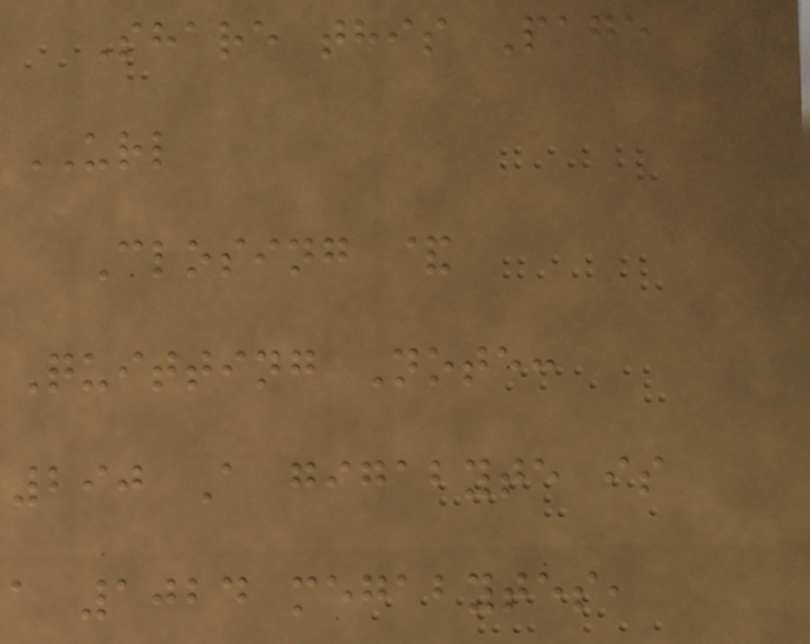Share this Page
URL
Closing &
Quitting Note:
290 A gigabyte is
a 1024 megabytes,
